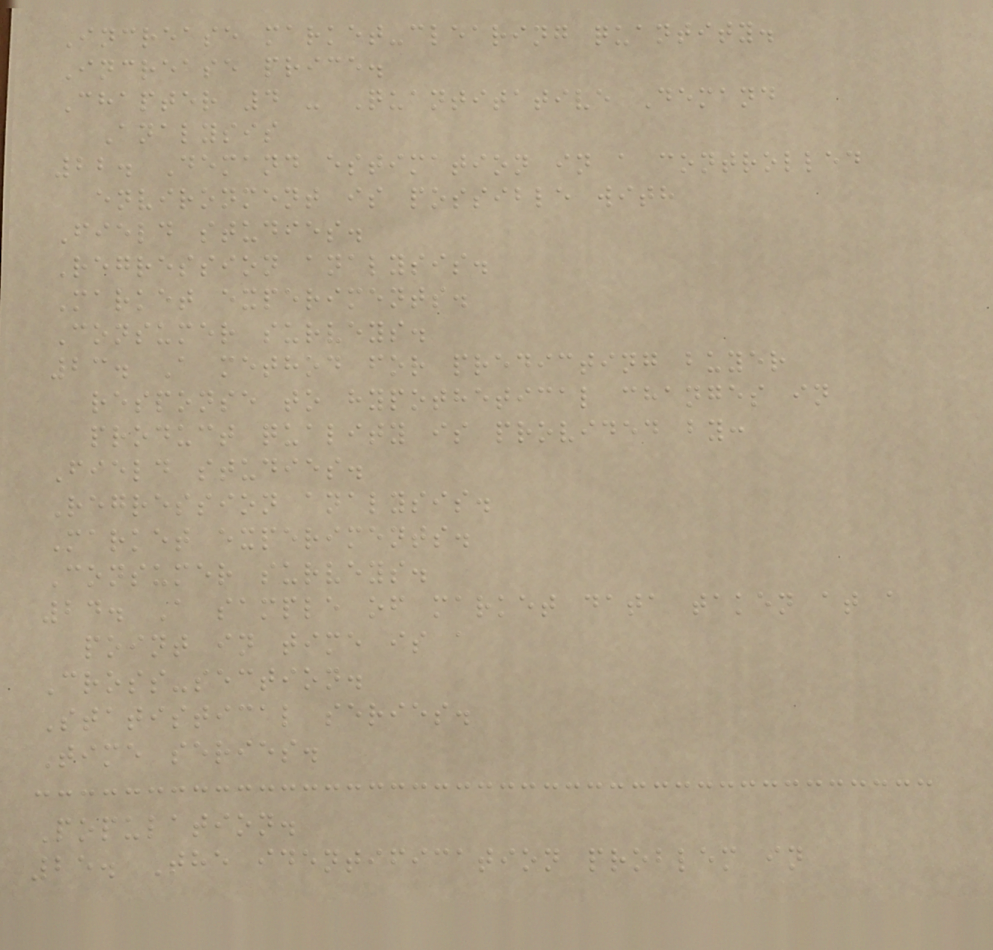Increase market-clearing quantity.
Increase price.
Chapter 4 - Quantitative Demand
Analysis
22. Demand estimation in a controlled
environment is possible with
Field studies.
Regression analysis.
Market experiments.
Consumer surveys.
23. A method for predicting buyer
response to hypothetical changes in
product quality is provided by:
Field studies.
Regression analysis.
Market experiments.
Consumer surveys.
24. A sample of market data taken at a
point in time is a
Cross-section.
Statistical series.
Time series.
Population.
25. The identification problem in
